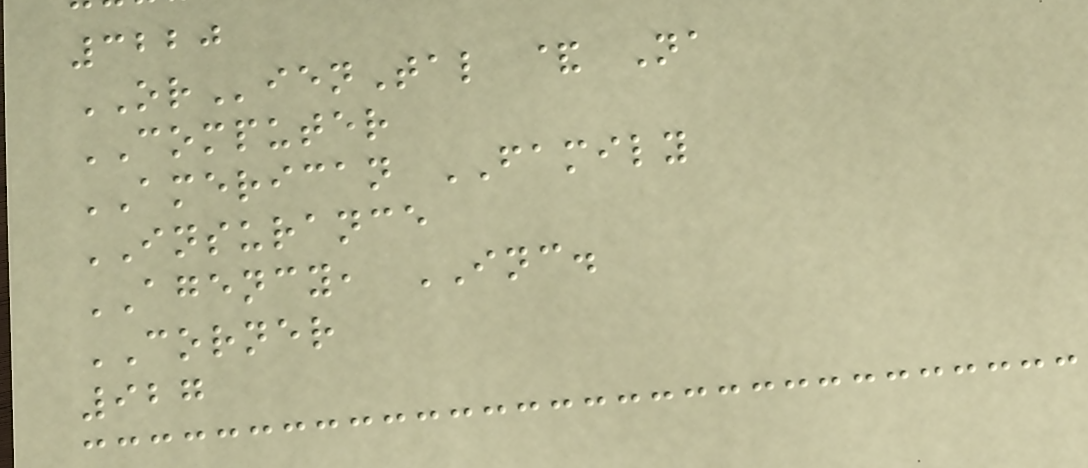3220
ORienTal & Na
COMPUTER
AMERICAN FAMILY
INSURANCE
AGENCY, INC.
CORNER
927
